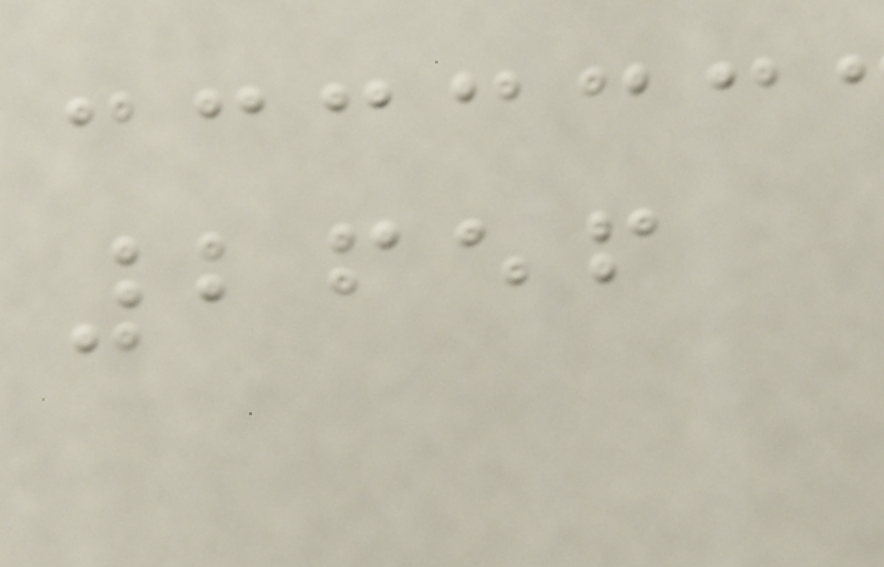2656
